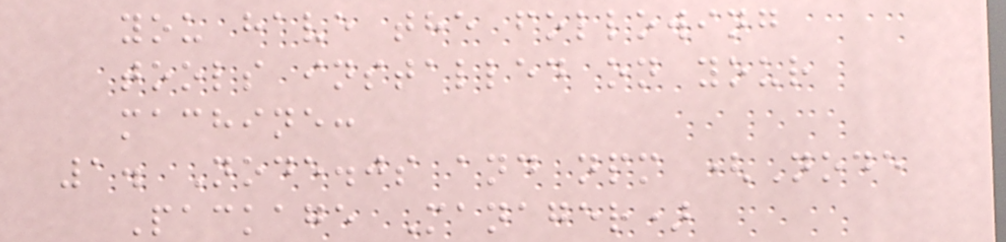you have the following
tools installed on your
machine:
1. Node.js and npm (Node
Package Manager)
